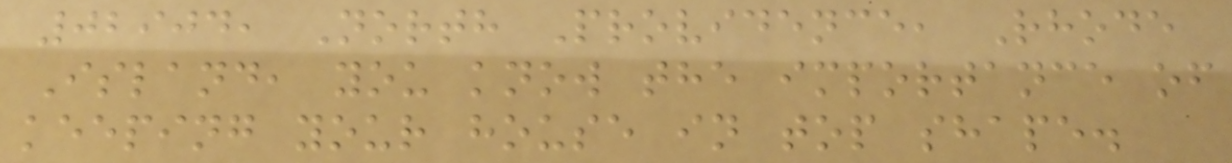02904, North Providence, Rhode
Island, you know the importance of
keeping your house in top shape.
